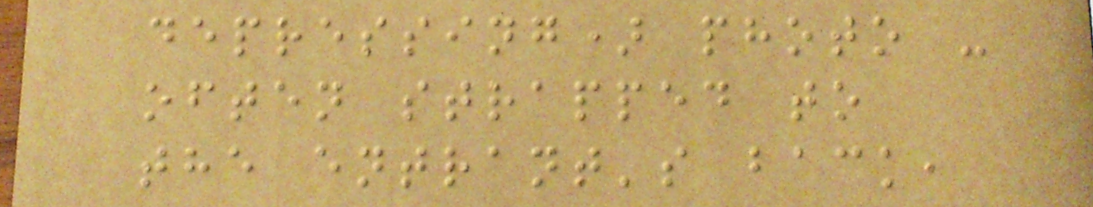depressing) photo -
often strapped to
the entrant's back,
